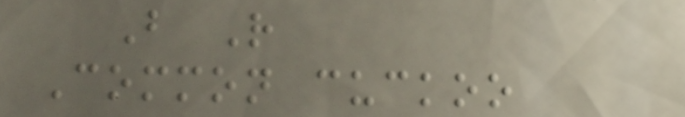B R
Common cuckoo
